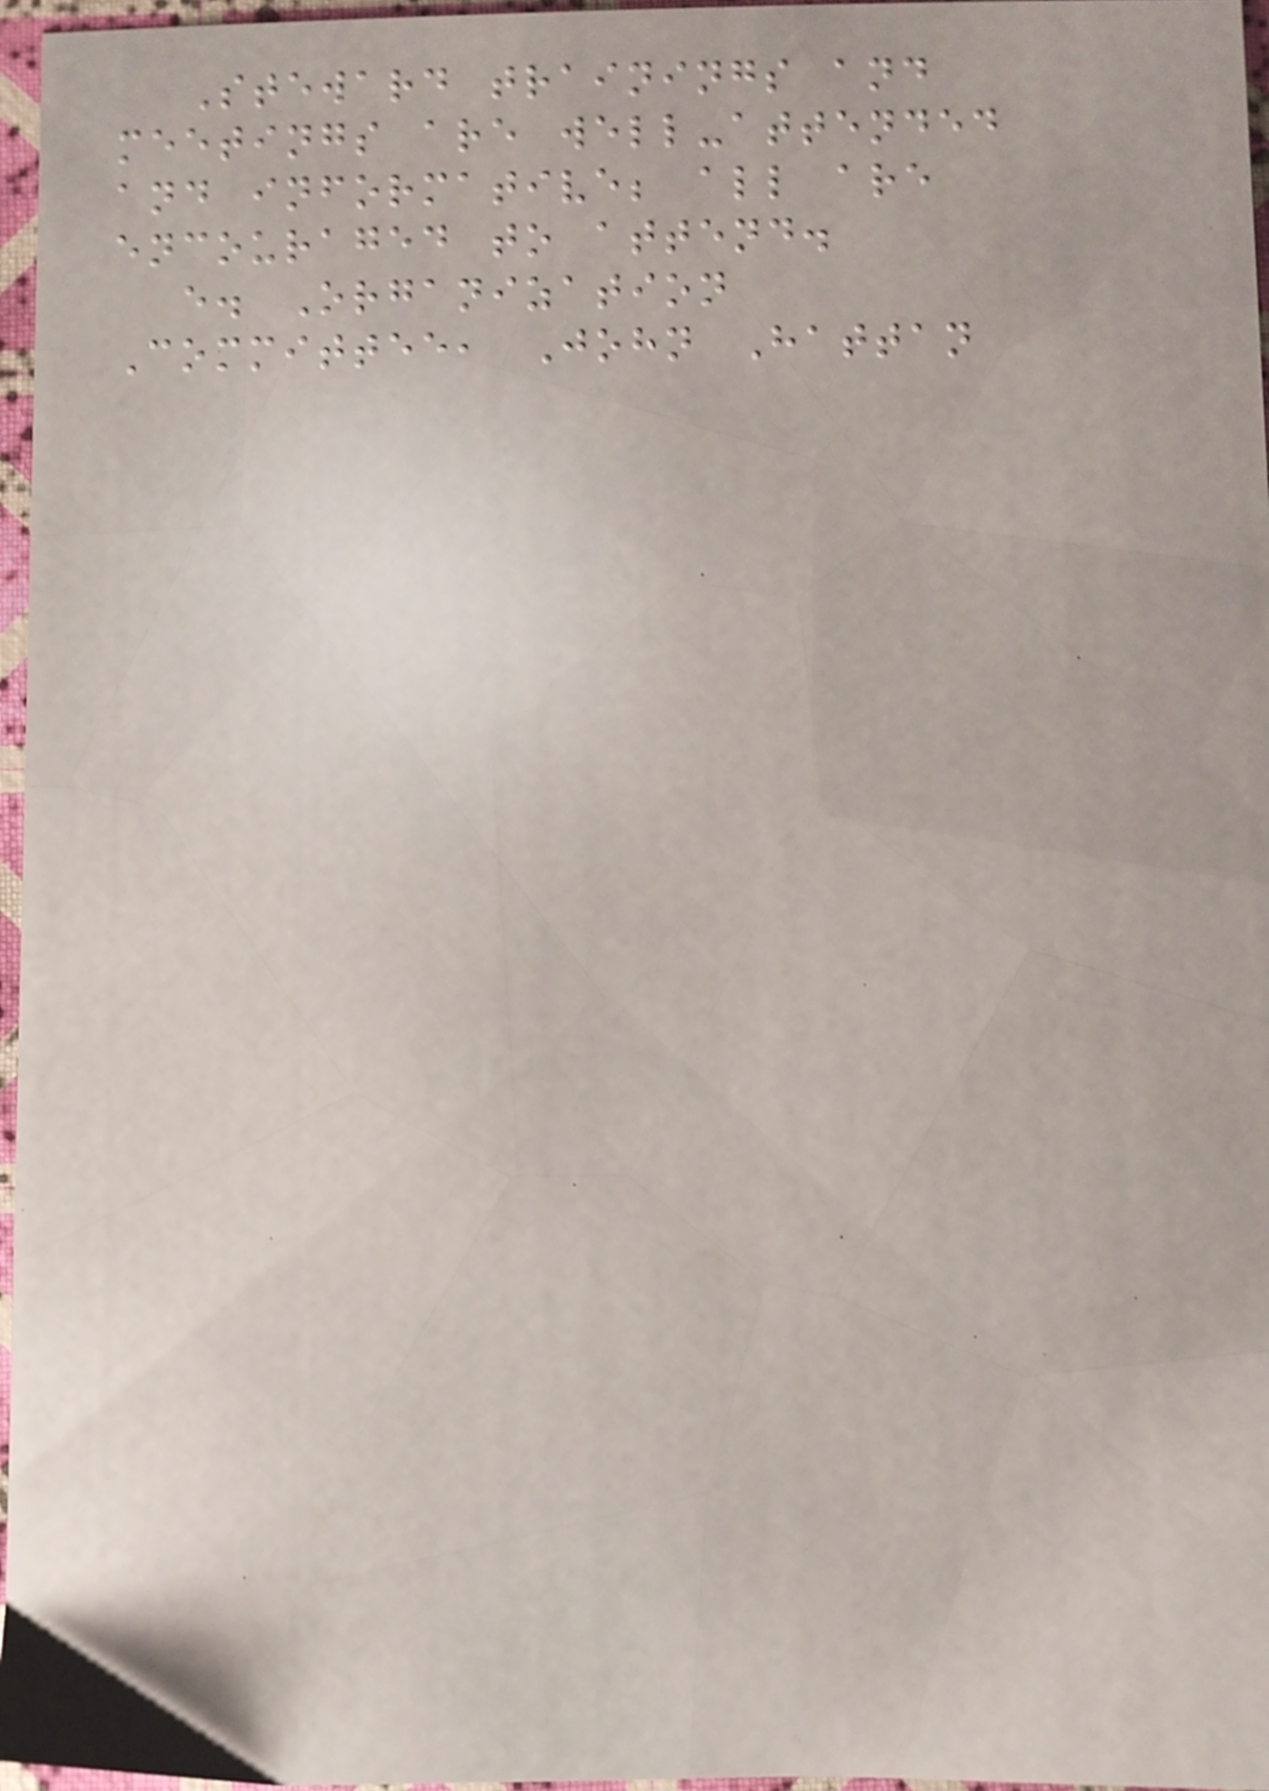Steward trainings and
meetings are well-attended
and informative; all are
encouraged to attend.
e. Organization
Committee, John Hattan
